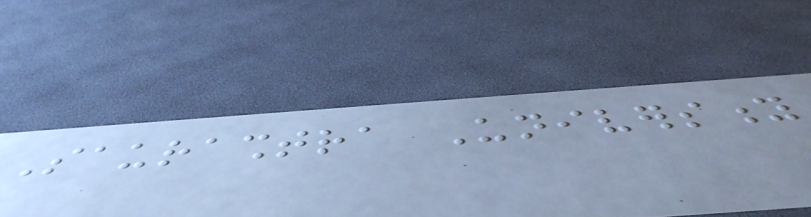Saurashtra University
